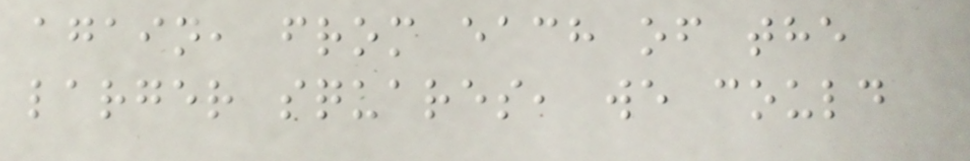again, from each of the
larger squares, we could
